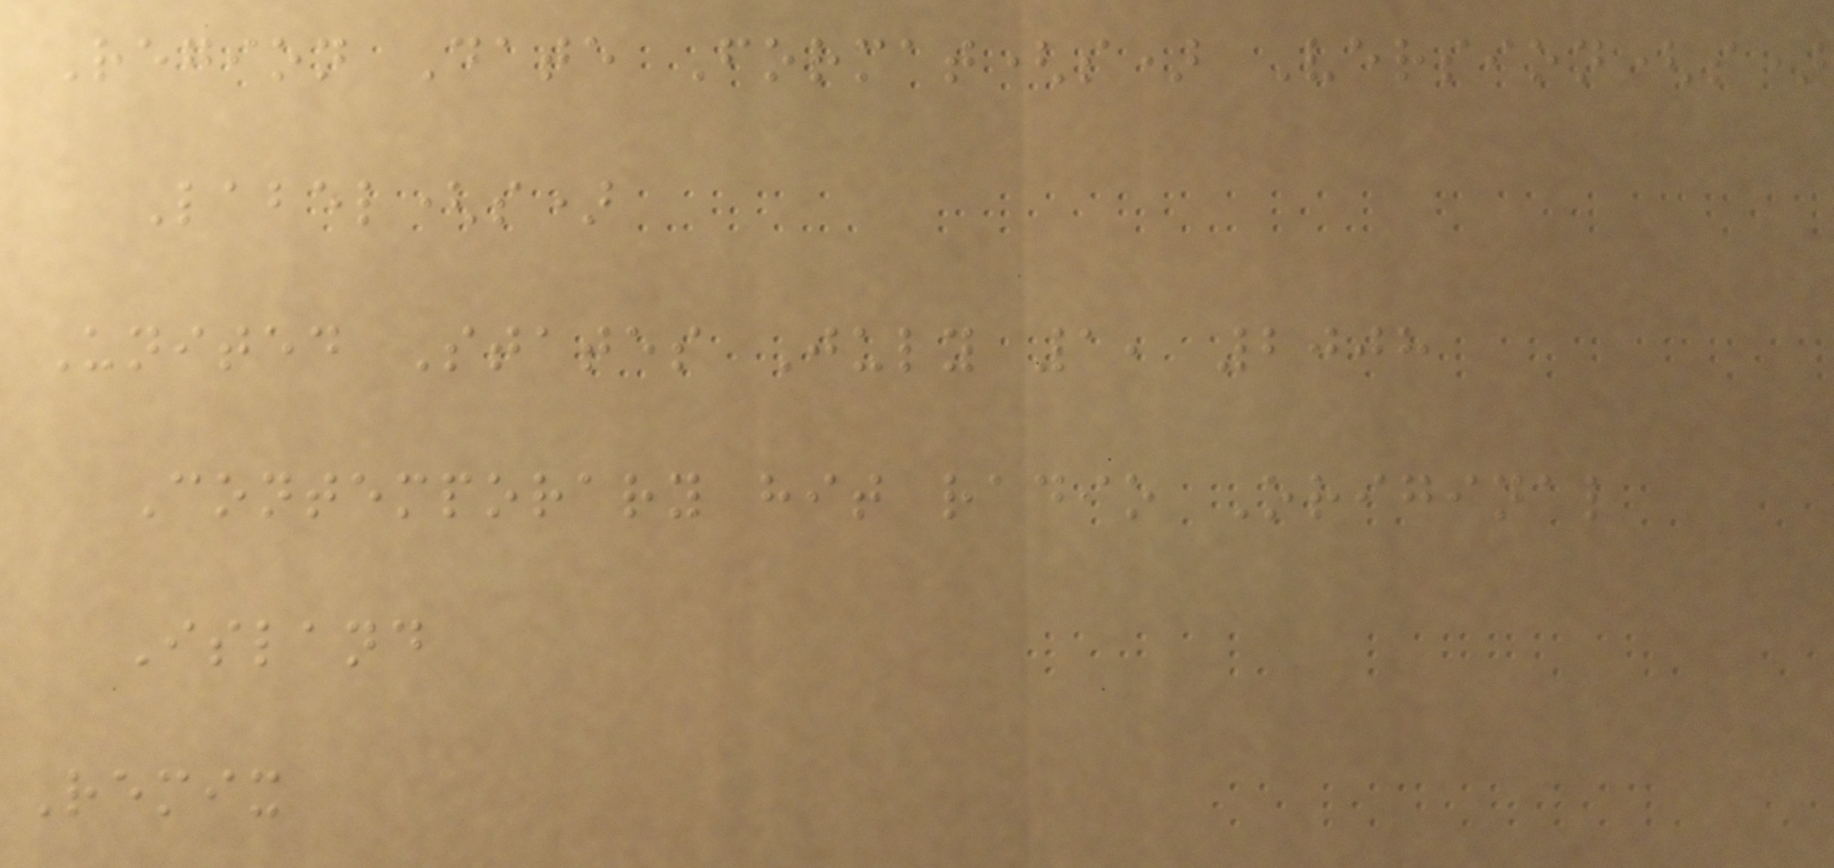Region Date Format(s) Version(s)
Label(s)
United States July 1, 2008
Contemporary hit radio Original
Island
Remix
